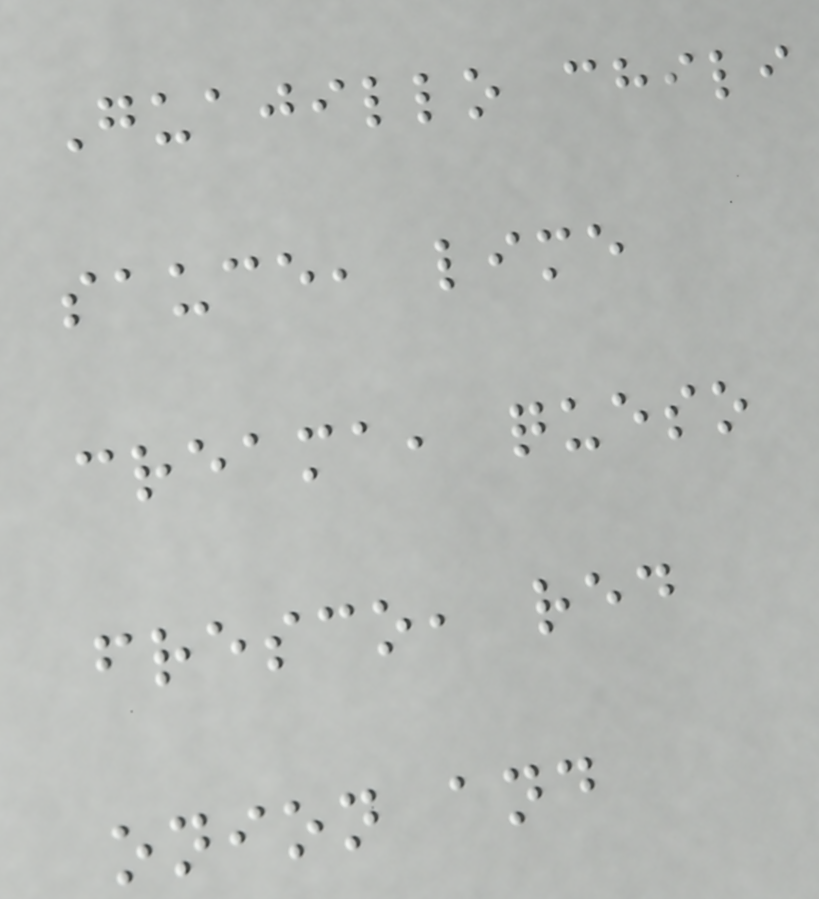Guajillo chili
sauce, lime
creama, queso
fresco, red
onion and
